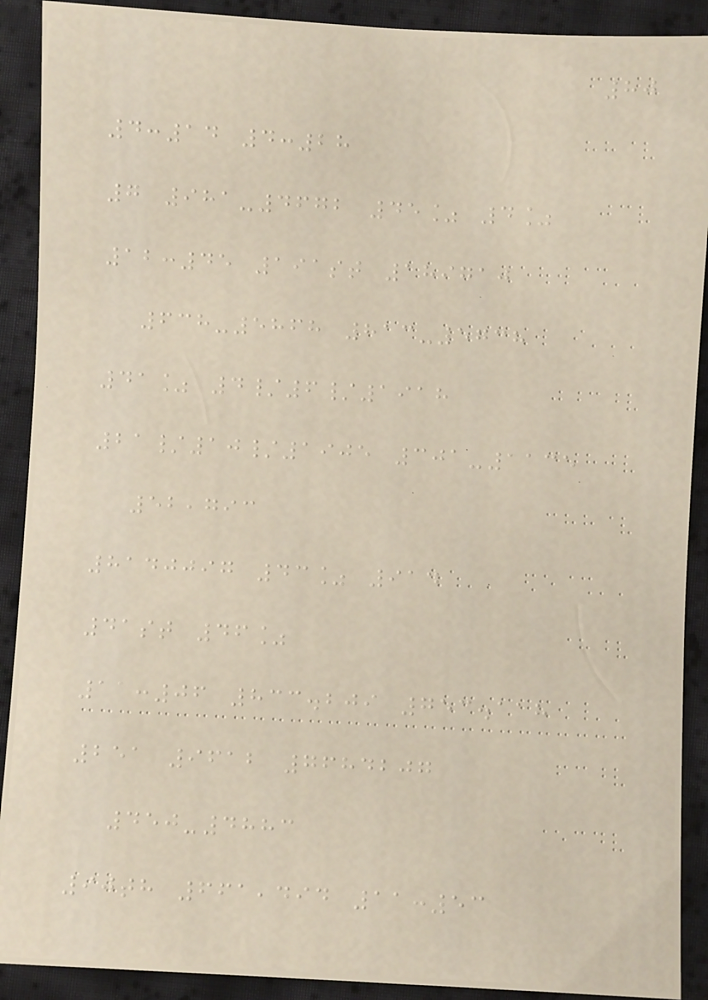80
4:14 4:28
7 981-4672 45% 4%
12:45 191st 189710
638-5868 813-5738
41% 4/6/1918
21/10/1905 301-1135
52,793
8140097 43% 914
41st 46%
11:06 833.209 753.118
251 9612 7684207
450-4883
90th 661,494 11:53
